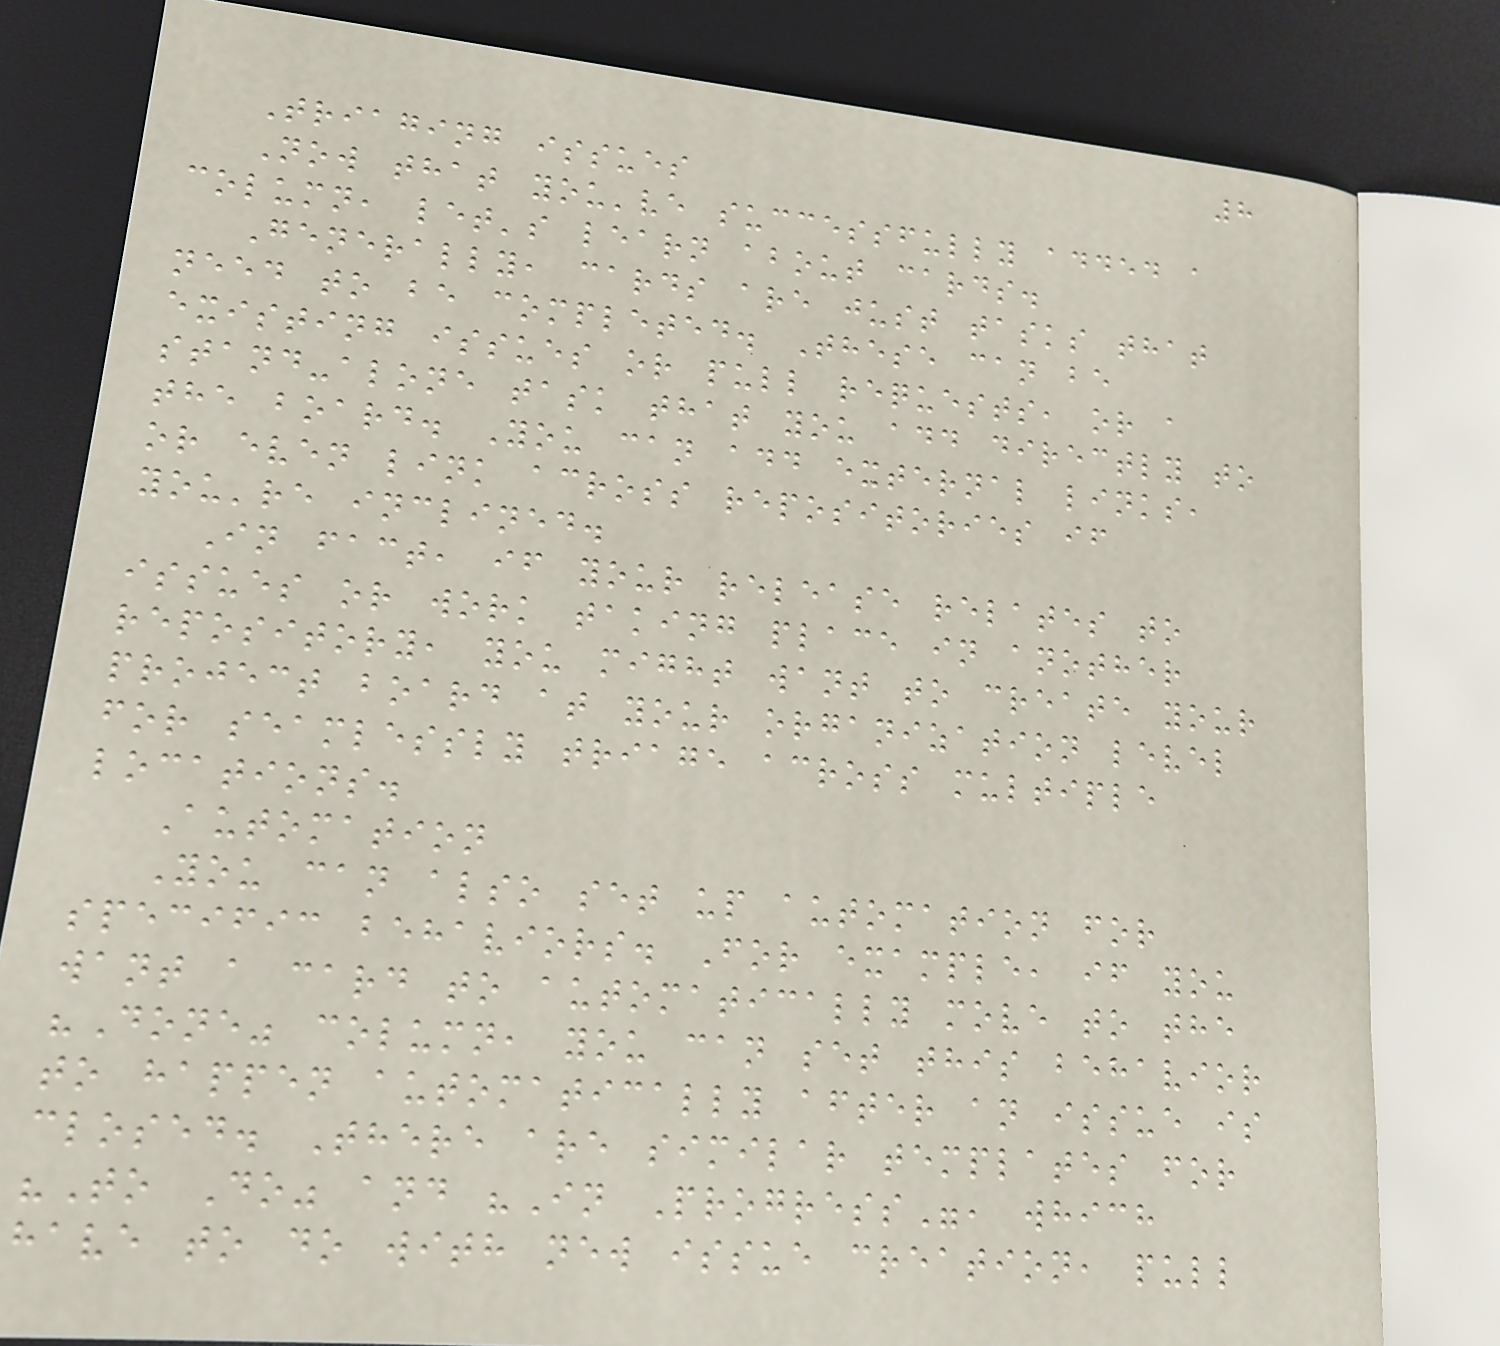8
Triaging issues
Now that you've successfully added a
column, let's learn about cards.
Generally, cards are just tasks that
need to be completed. These can be
existing issues or pull requests, or a
stand-alone task that you add directly to
the board. You can add external links,
or even link across repositories if
you're inclined.
In fact, if your release relates to
issues or work taking place in another
repository, you might want to create your
project board at your organization level
for seamlessly triage across multiple
locations.
Automation
You can also set up automation for
specific behaviors. For example, if you
want a card to automatically move to the
"Done" column, you can set this behavior
to happen automatically after an issue is
closed. There are similar templates for
"To Do" and "In Progress", which
have to do with new issue creation, pull
